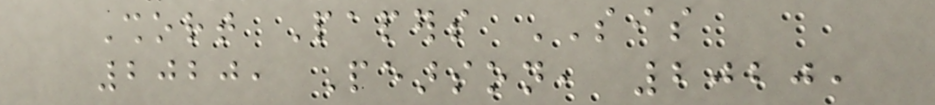Short Papers SIS
2020, Pearson, 2020,
